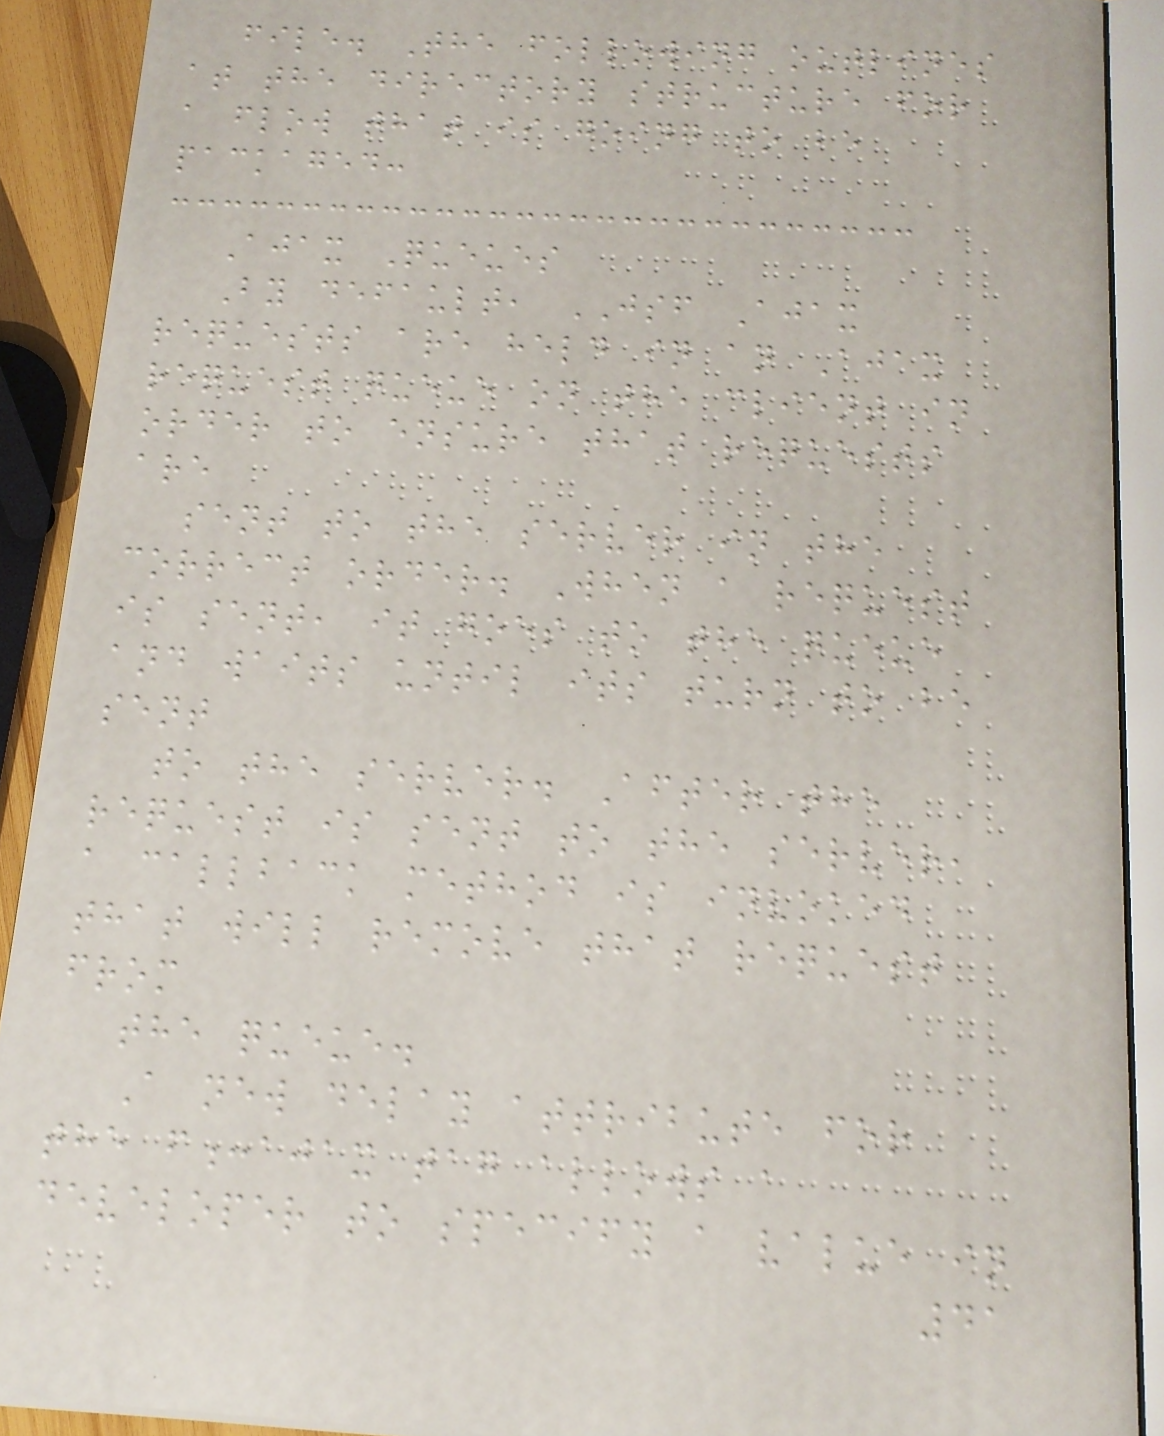file. The following outlines
at the directory structure for
a flow that is going to be
packaged:
Ajax Queues
By default, JSF Ajax
requests are held in an Ajax
request queue on the client in
order to ensure that requests
are
sent to the server in the
correct order. When a request
is sent, it goes to the queue
and waits until its turn to be
sent
to the server. After the
request is sent to the server,
a callback method is invoked
that will remove that request
from
the queue.
A new delay attribute for
the f:ajax tag allows a
developer to specify a value in
41
